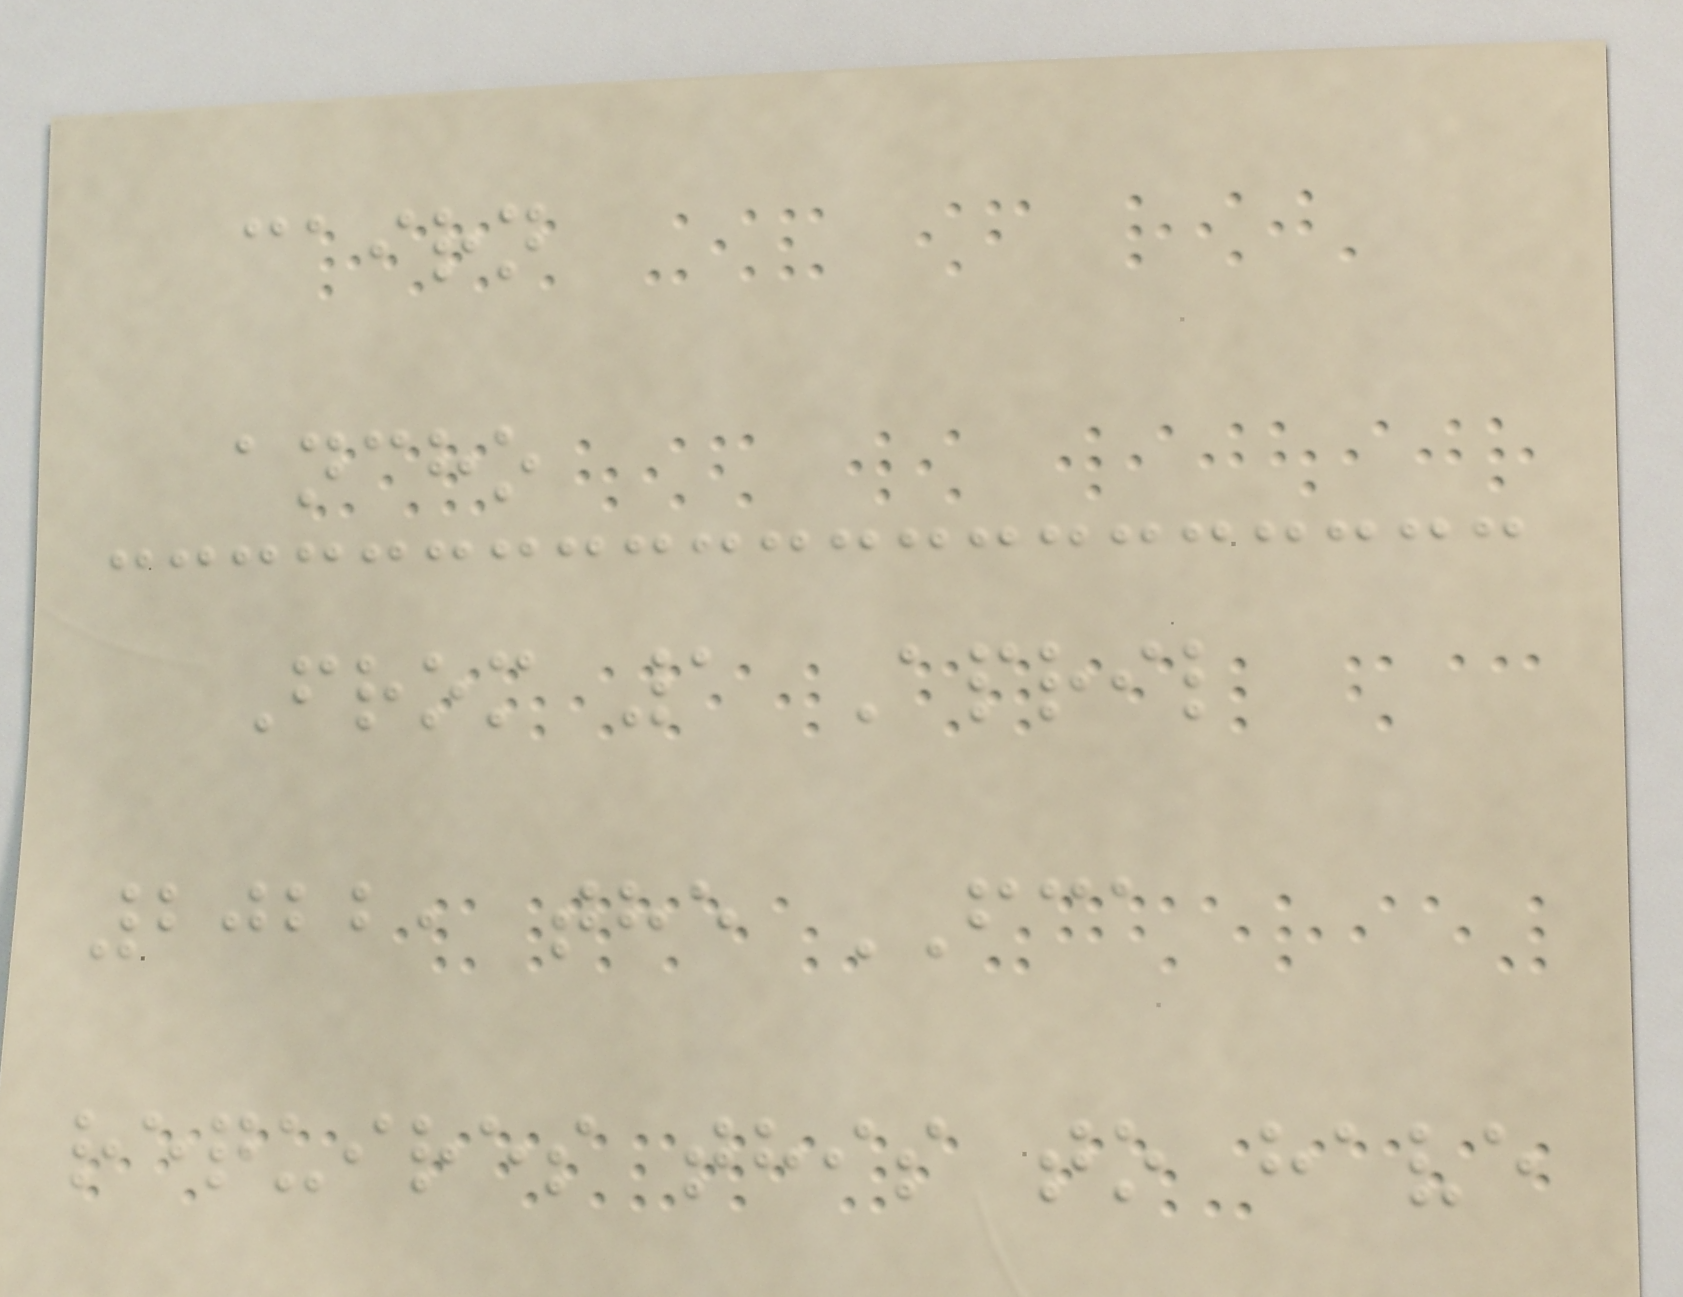cairn
ancho
From 1 April
2022, the FCA
requires this to have
